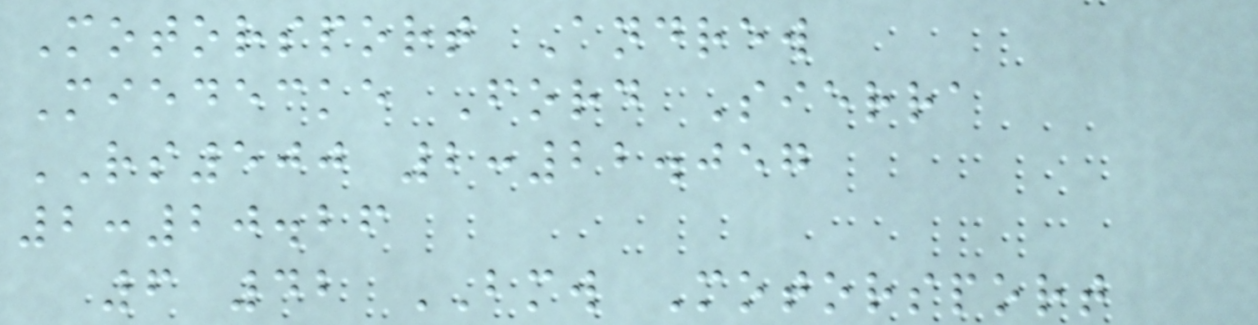Motorsport Andrew
Miedecke Ford Sierra
RS500 2:22.057
2:20.26
6 42 BMW Motorsport
